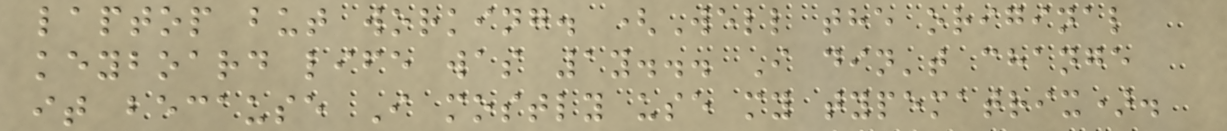laptop but working. (Well the original
keyboard life was 1y... I din't change
it because I mostly use my typematrix).
